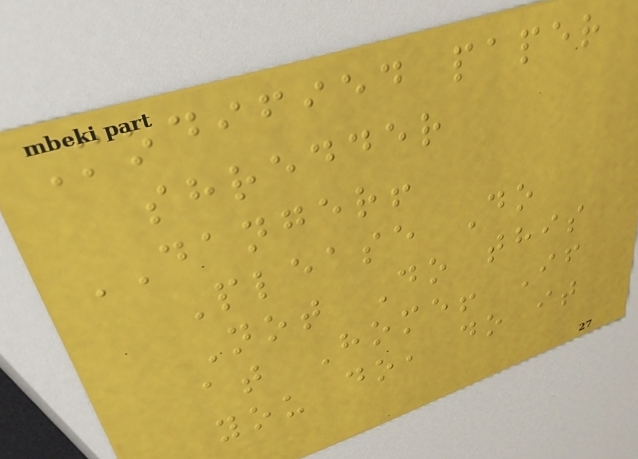Modified paper
shredder
DANGER!
Please Do
Not Do this
at Home! If
you do, do it
